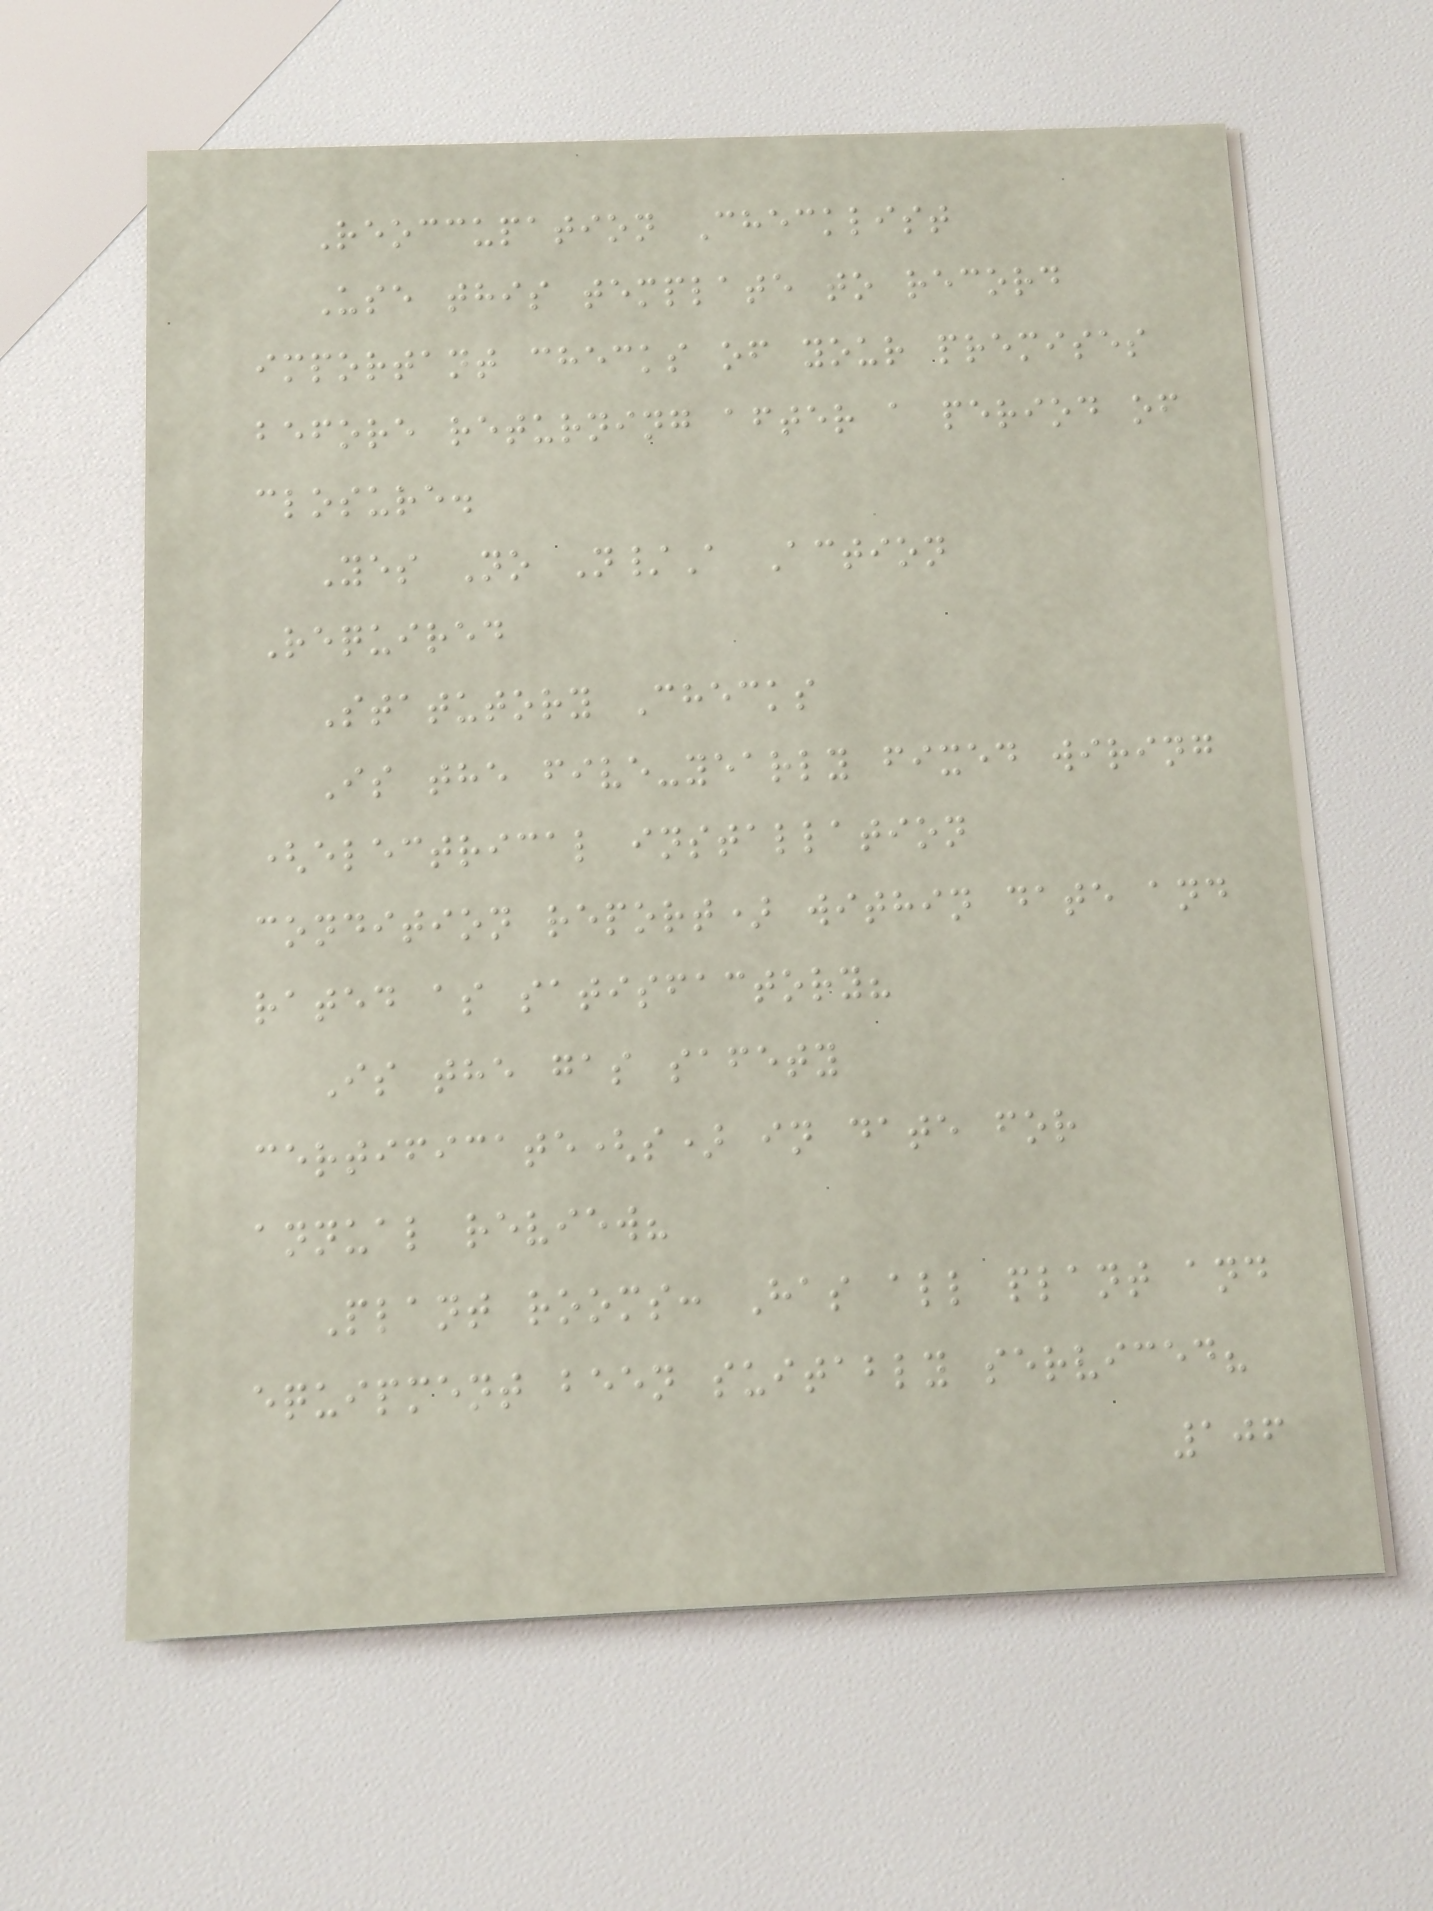Reoccupation Checklist
Use this template to record
important checks of your premises
before returning after a period of
closure.
Yes No N/A Action
Required
Statutory Checks
Is the five-yearly fixed wiring
(electrical installation
condition report) within date and
rated as satisfactory?
Is the gas safety
certificate(s) in date for
annual review?
Plant rooms: Has all plant and
equipment been suitably serviced?
106
